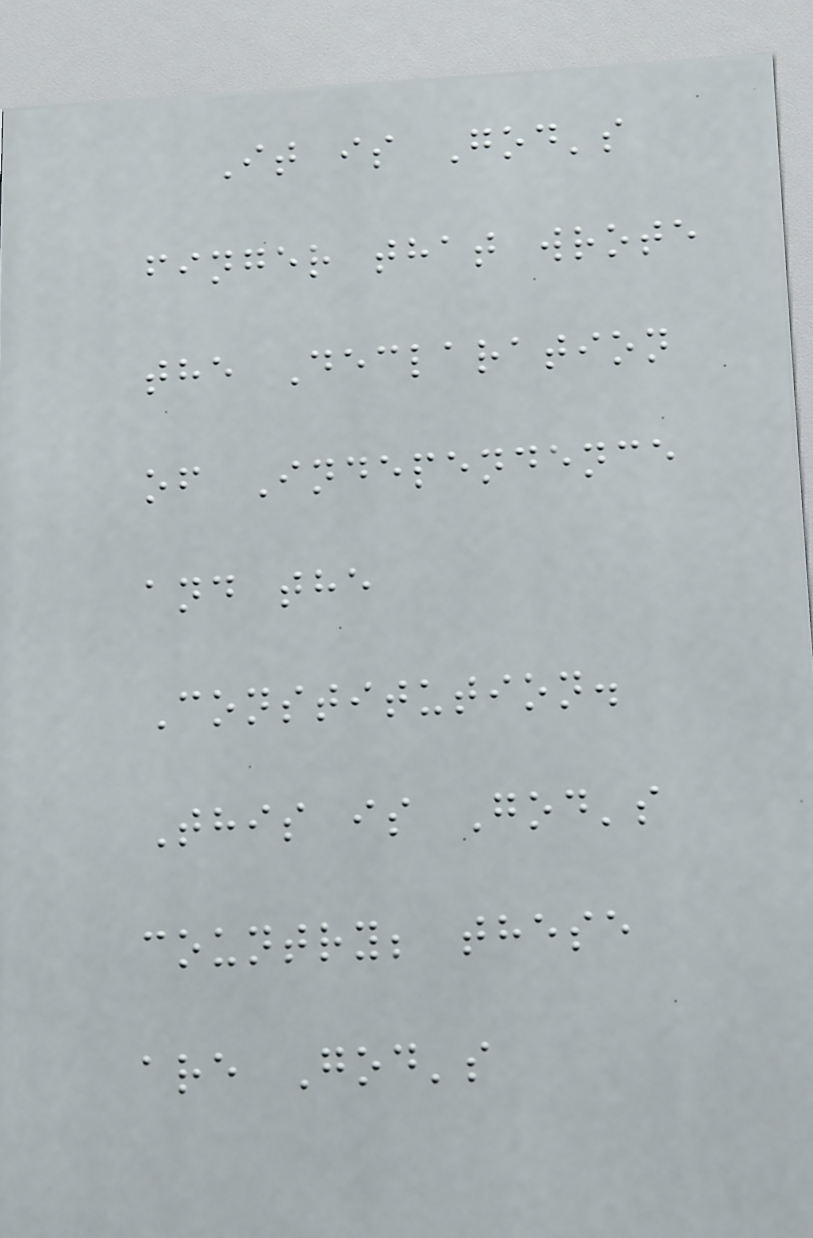It is God's
finger that wrote
the Declaration
of Independence
and the
Constitution.
This is God's
country; these
are God's
